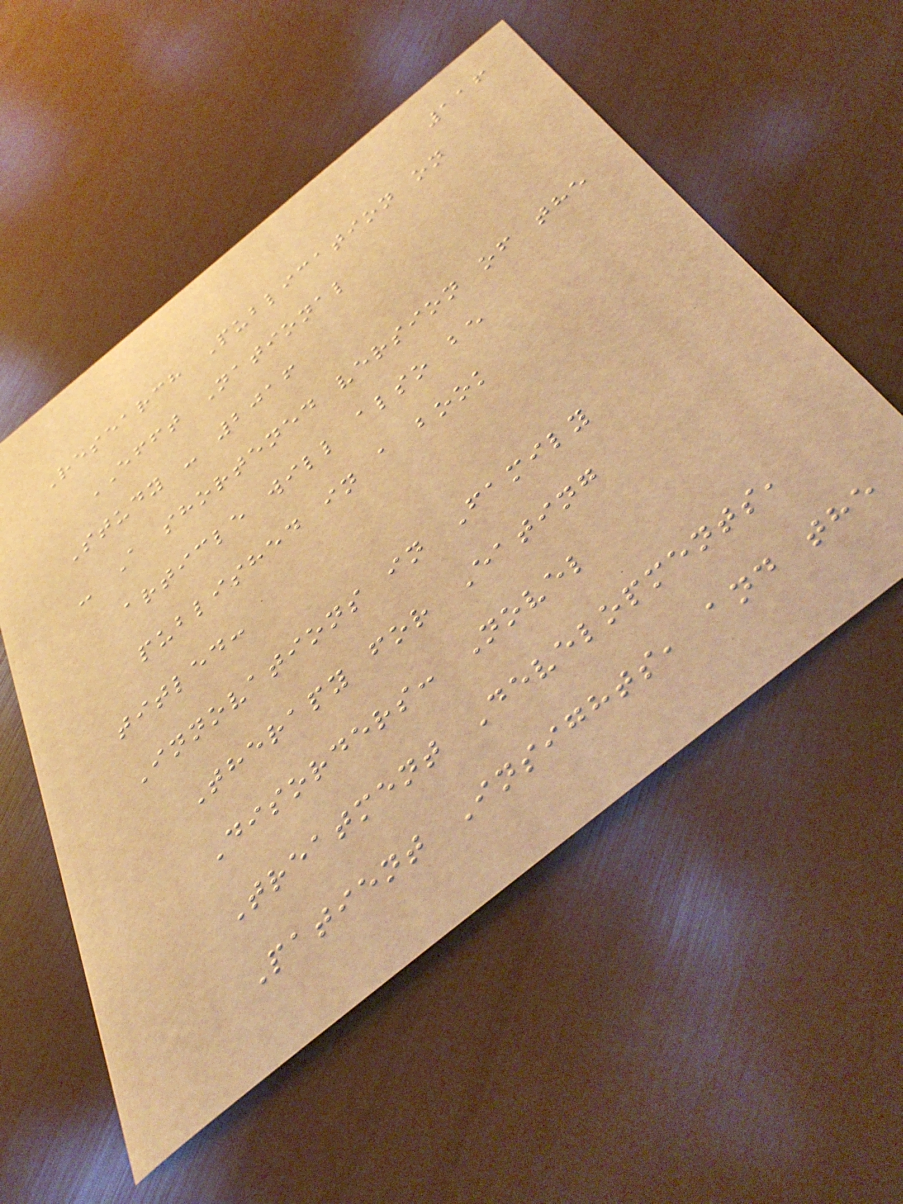116
Research Publication on
EFFT National
Study - 2016
- A shortened version of the
article will also be
published in a book
titled:
Innovations in Family
Therapy for Eating
Disorders: Novel
Treatment Developments,
Patient Insights, and the
